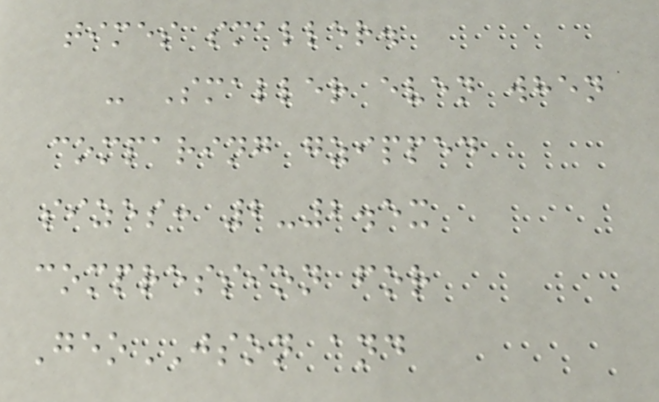times smaller.
- Smaller even when
comparing gzipped
sizes: 2-2.5x
compression for
GeoJSON and
